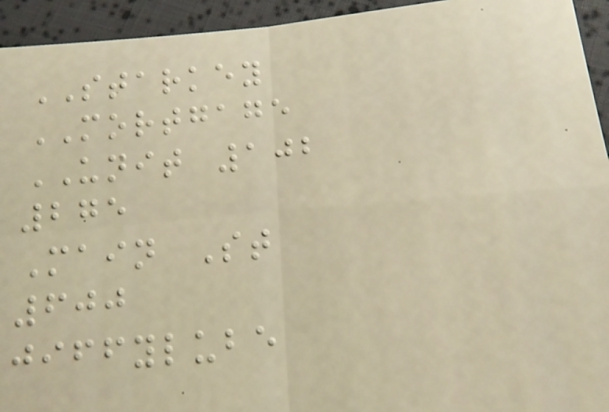STARKEY
MORTGAGE
UNIT 102
275
Main St
600
jiffylube
